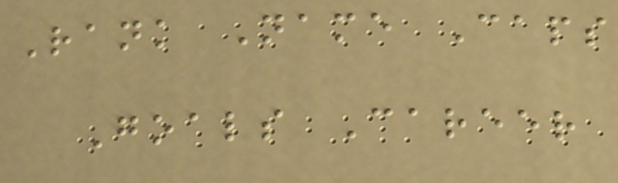Rank Name Caps
Goals Career
